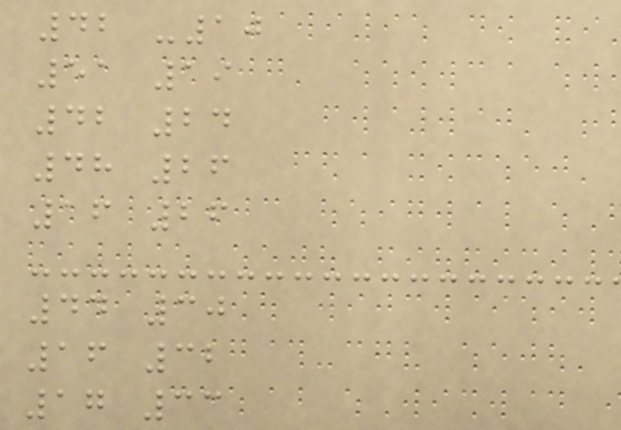42 -10
51 19
42 24
48 26
16 26
44 30
16 32
17 33
